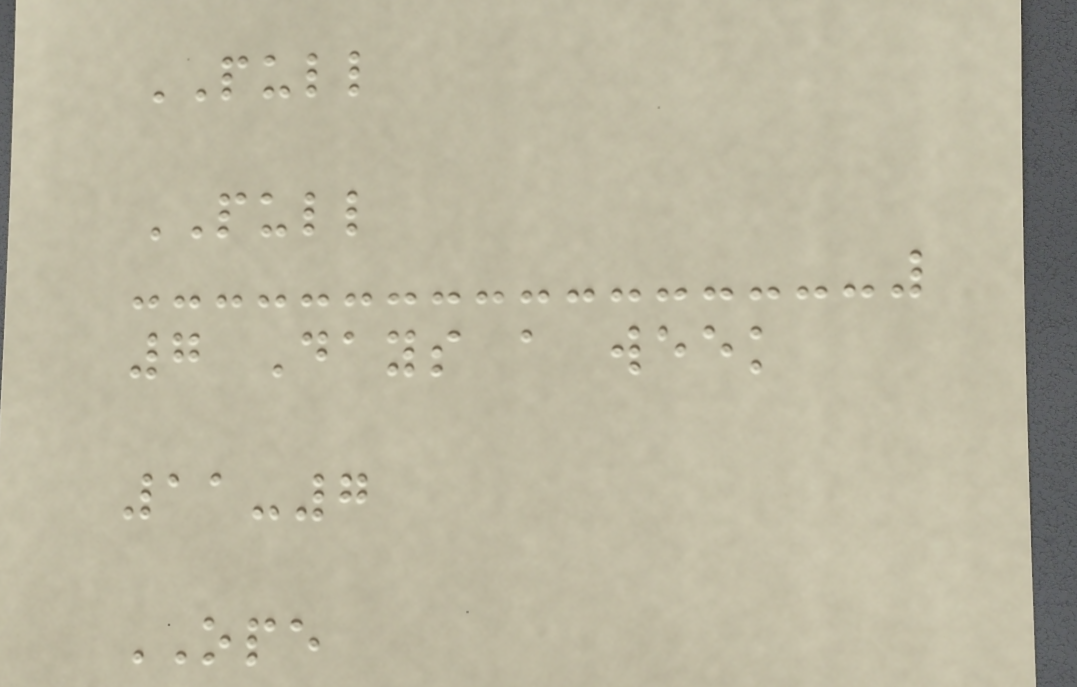PULL
PULL
7 Days a week
11-7
OPE
